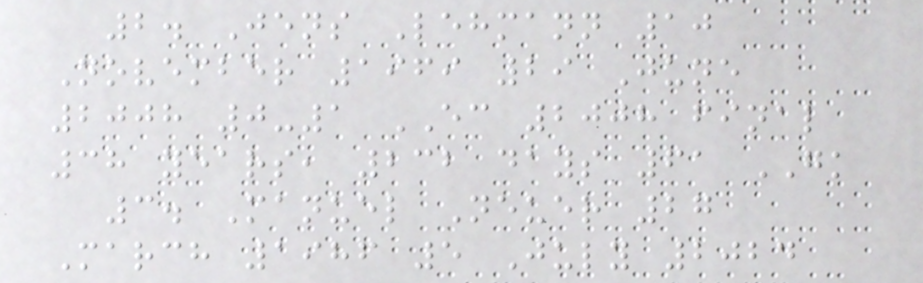2. Jens Lehmann 10
November 1969 29 June
2008 0-1 EC 2008 final
38 years, 232 days 61 GK
3. Manuel Neuer 27
March 1986 5 July 2024
